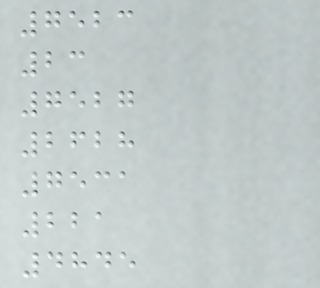7523
23
7527
2628
7531
221
4845
